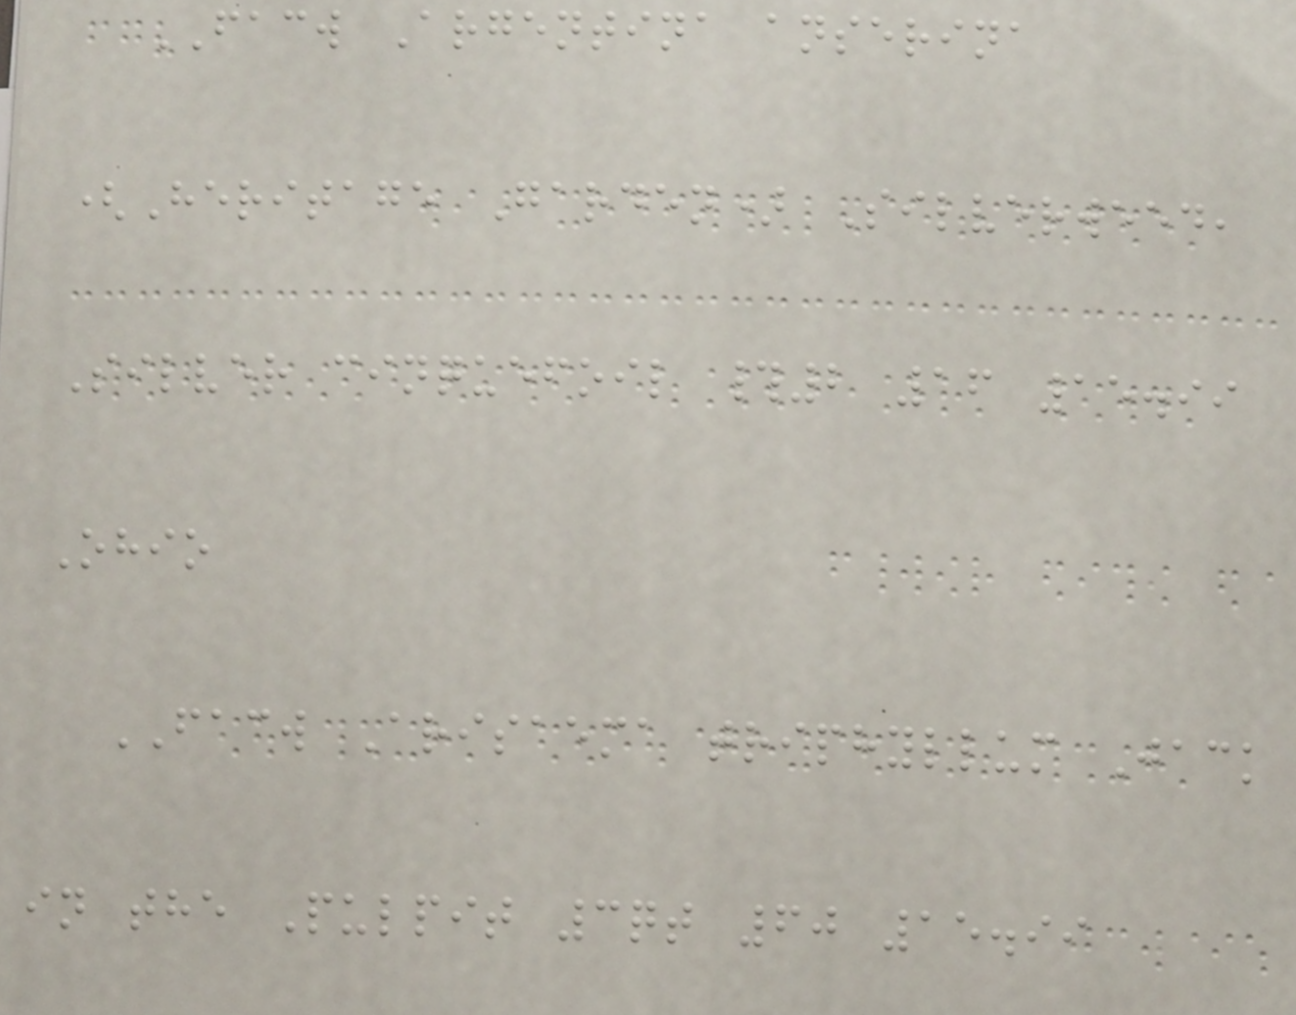FACW Argentina anserina
(Heritage Garden) Silverweed,
Silver cinquefoil #2 16 15.99
Ohio
FACW Arisaema triphyllum Jack
in the Pulpit 3qt 60 15.99
